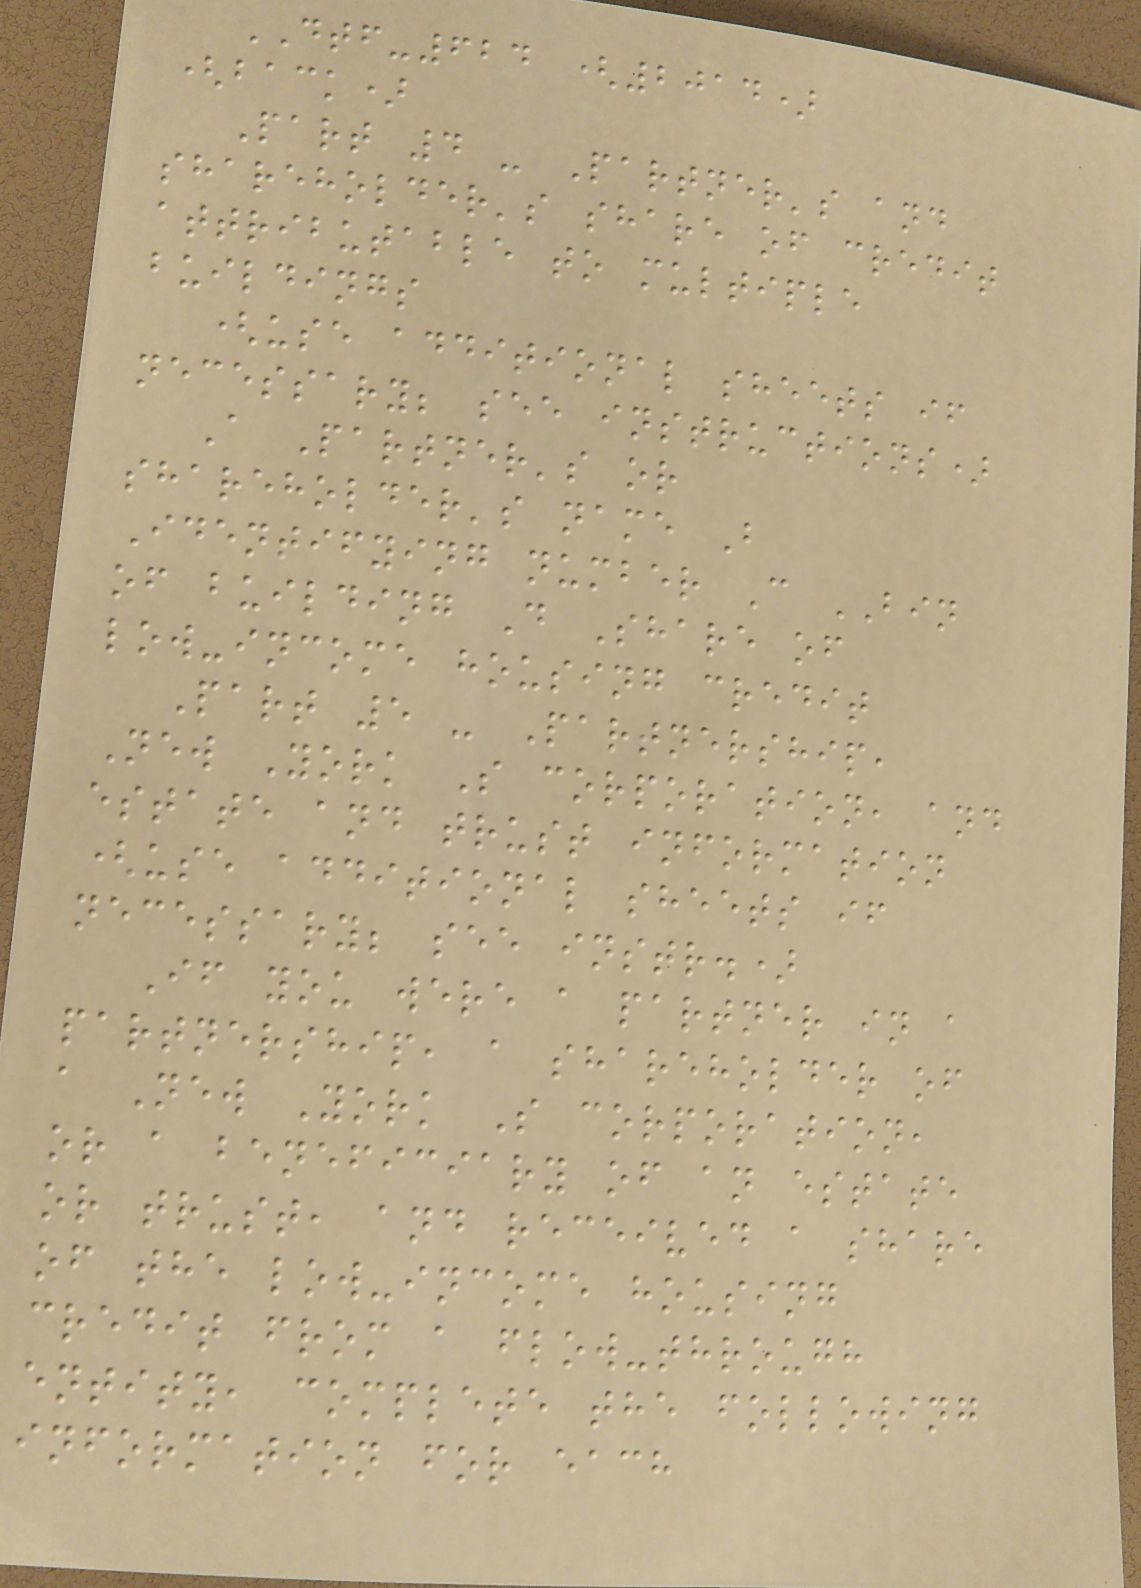DTF-624 (2014)
(back)
Part 4 - Partner's and
shareholder's share of credit
attributable to multiple
buildings
(use additional sheets if
necessary; see instructions)
A Partner's or
shareholder's name B
Identifying number C BIN
of building D Share of
low-income housing credit
Part 5 - Partnership,
New York S corporation, and
estate and trust information
(use additional sheets if
necessary; see instr.)
If you were a partner in a
partnership, a shareholder of
a New York S corporation,
or a beneficiary of an estate
or trust, and received a share
of the low-income housing
credit from a flow-through
entity, complete the following
information for each
